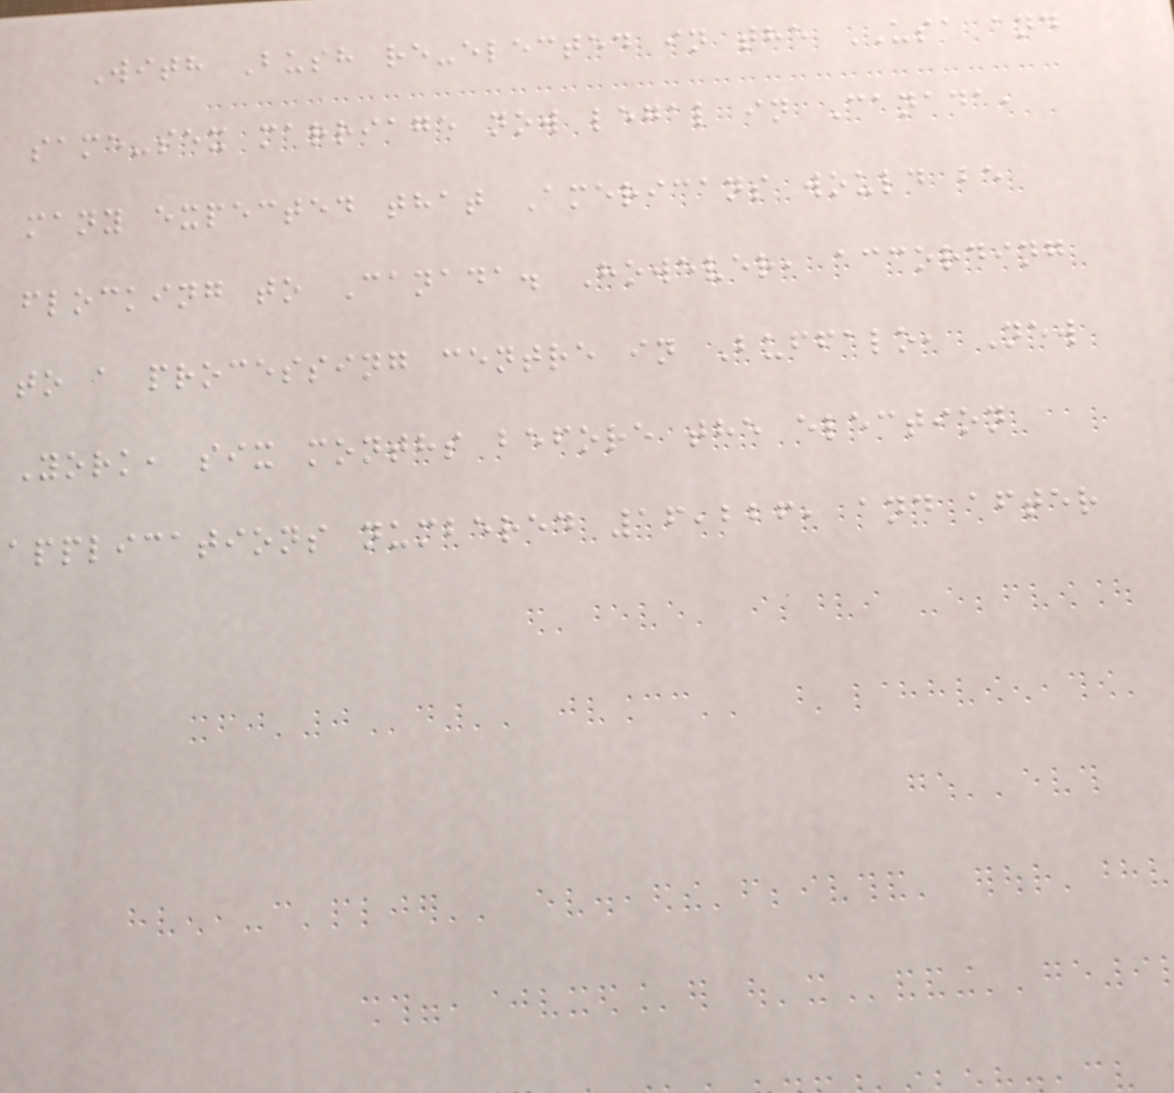With Bush re-elected in the USA and
same-sex marriage now legal in Canada,
many expected that Americans would be
flocking to Canada. However, according
to a processing centre in Buffalo, New
York, six months before the election
applications numbered 16,226, and after
